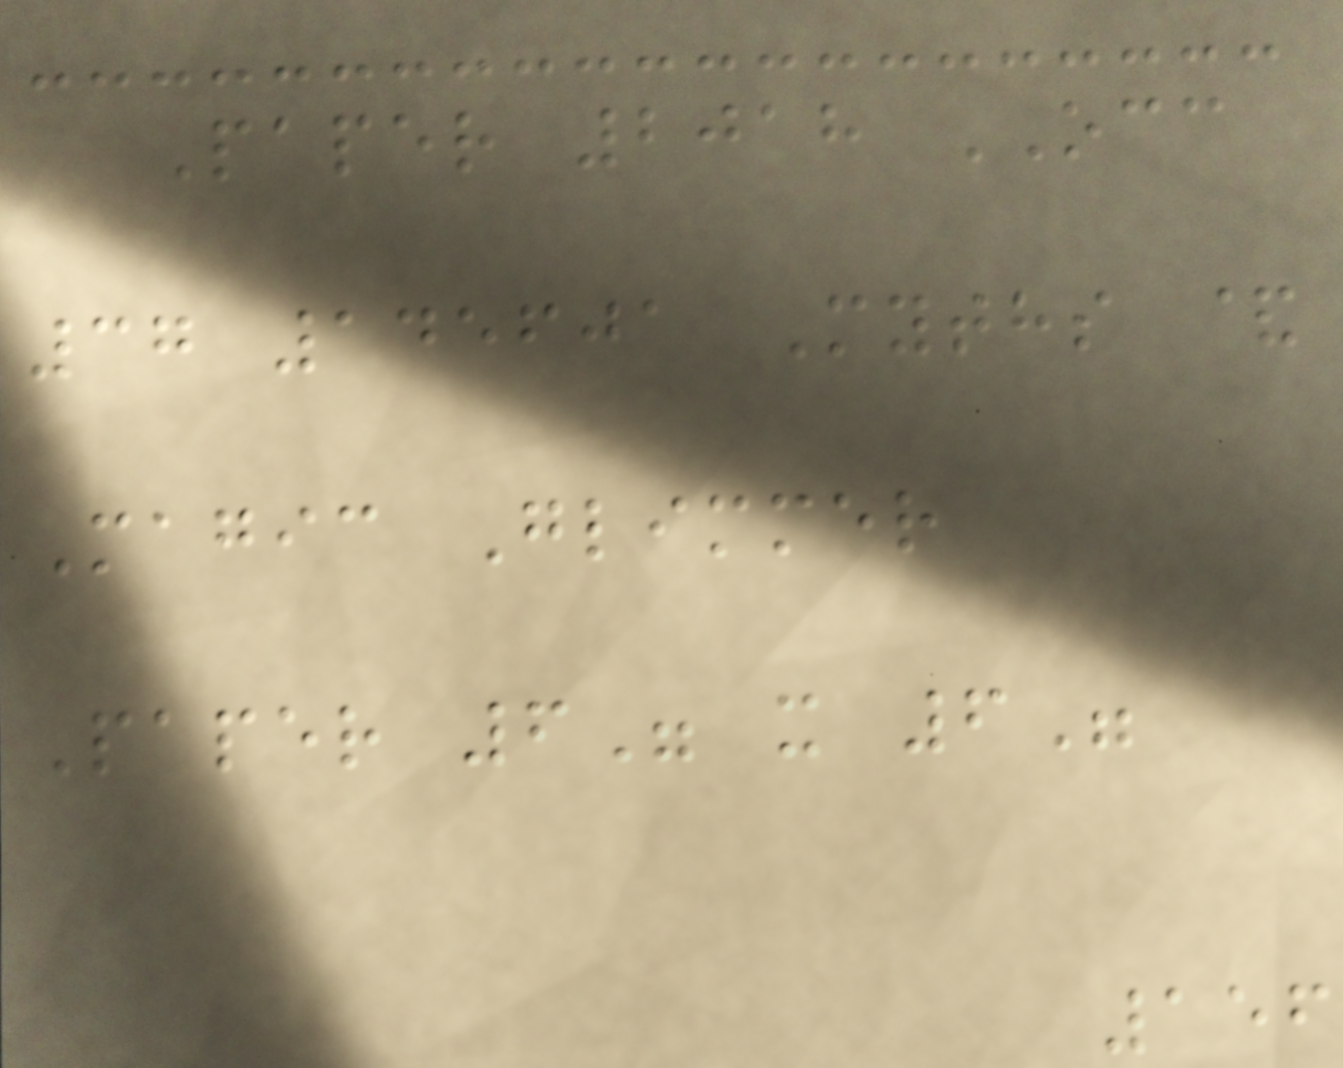Paper 2018 OCC
37 145601 Myths &
Magic Glimmer
Paper 6" x 6"
156
